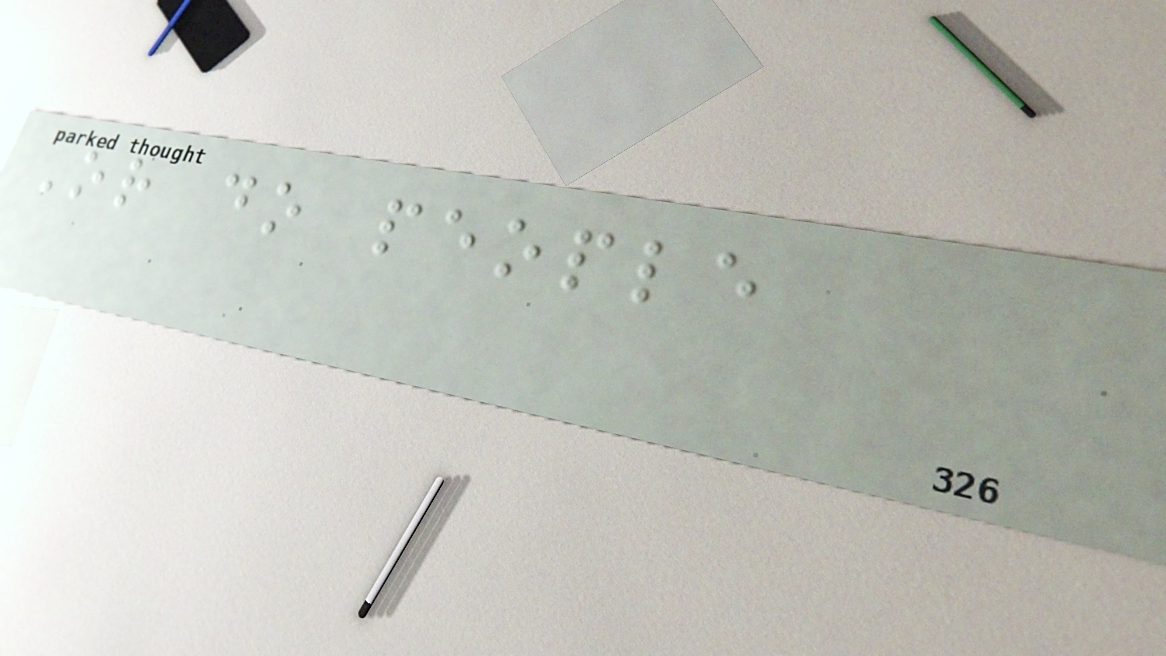Or do people
